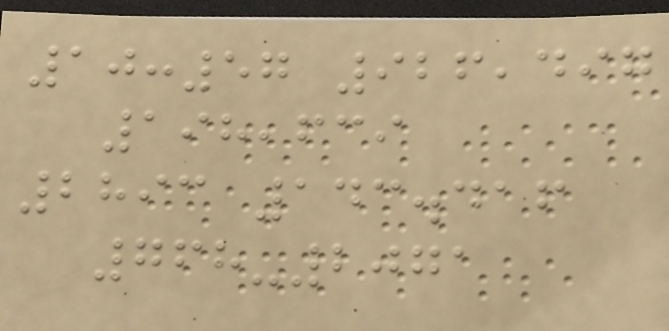10:57 926,497
198,639
2893 143.416
768-2071
